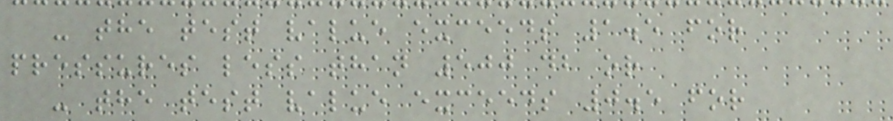- the test value exceeds 1.5 for
pressures less than 500 db or
- the test value exceeds 0.5 for
